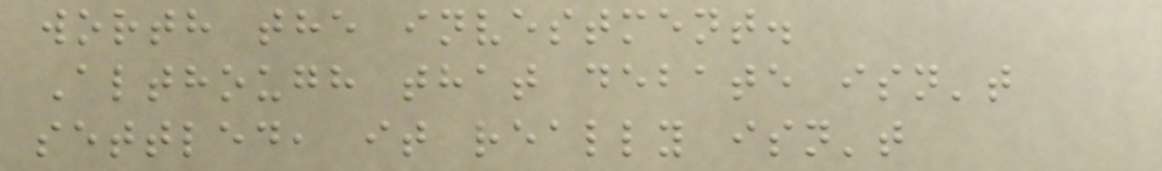worth the investment.
Although that debate isn't
settled, it really isn't
